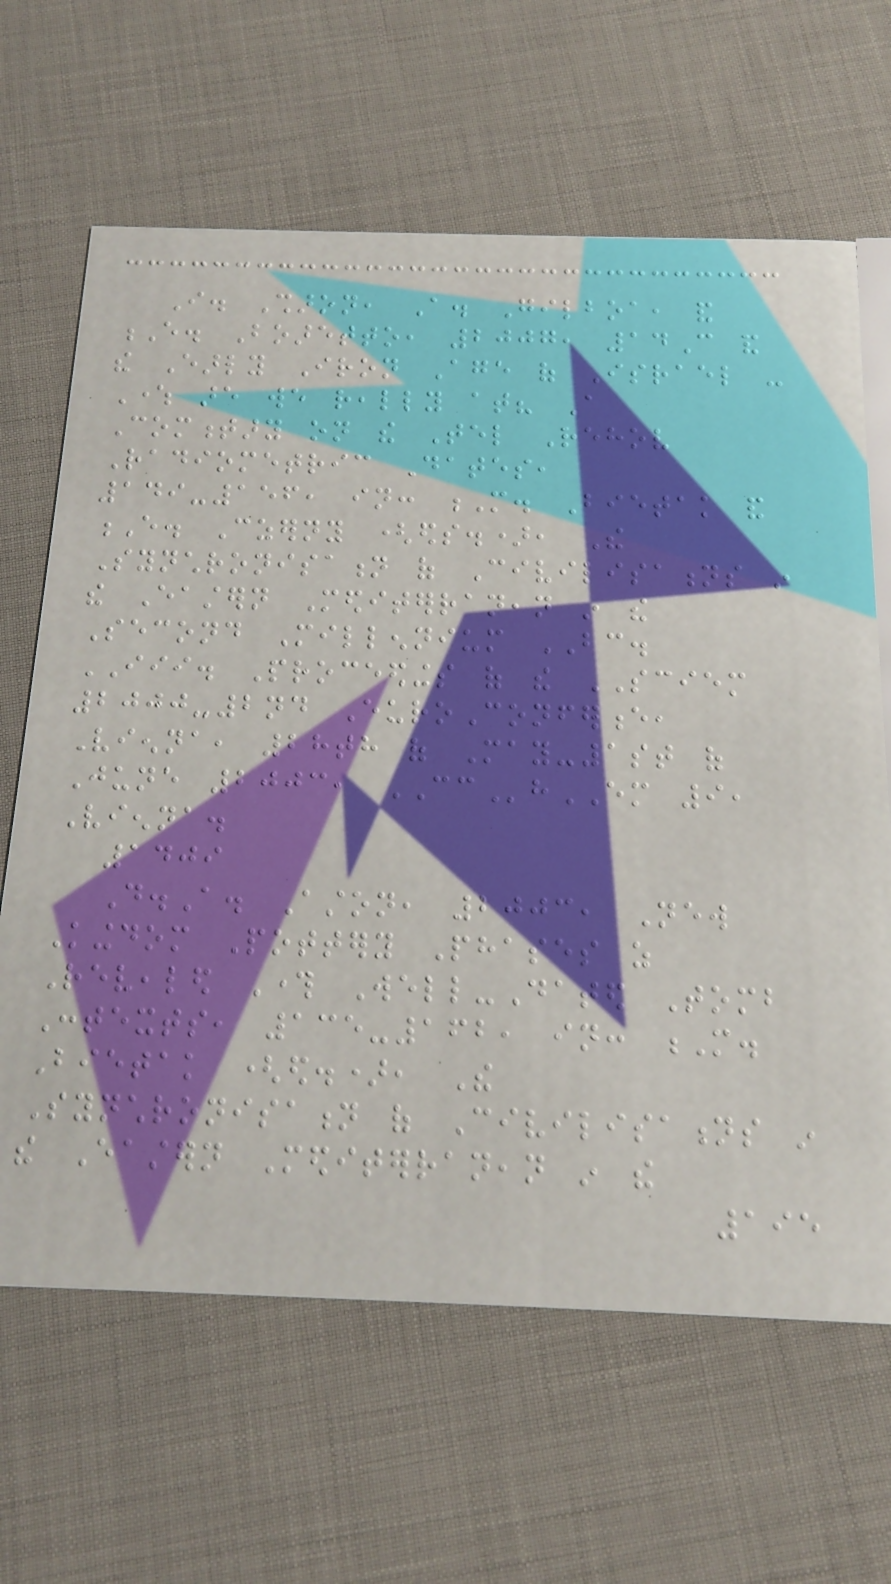I. Sharon, A. Gilboa, and
E. Boaretto, 2007, 14C and
the Early Iron Age of Israel -
Where are we really at? A
Commentary on the Tel Rehov
Radiometric Dates,
149-156, in: M. Bietak and
E. Czerny (eds.), The
Synchronisation of Civilisations in
the Eastern Mediterranean in the
Second Millennium BC.
III. Proceedings of the SCIEM
2000-2nd EuroConference,
Vienna, 28th of May-1st of
June 2003, CChEM 9,
Vienna.
1409
D.A. Aston, 2003, New
Kingdom Pottery Phases as
Revealed Through Well-Dated Tomb
Contexts, 135-162, in: M.
Bietak (ed.), The
Synchronisation of Civilisations in
the Eastern Mediterranean in the
195
